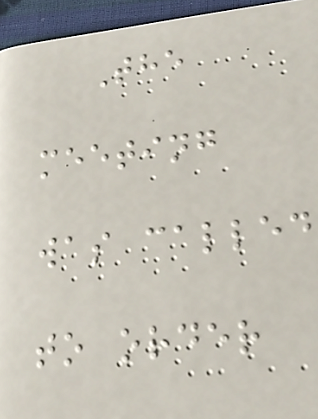The
meeting
was called
to order
